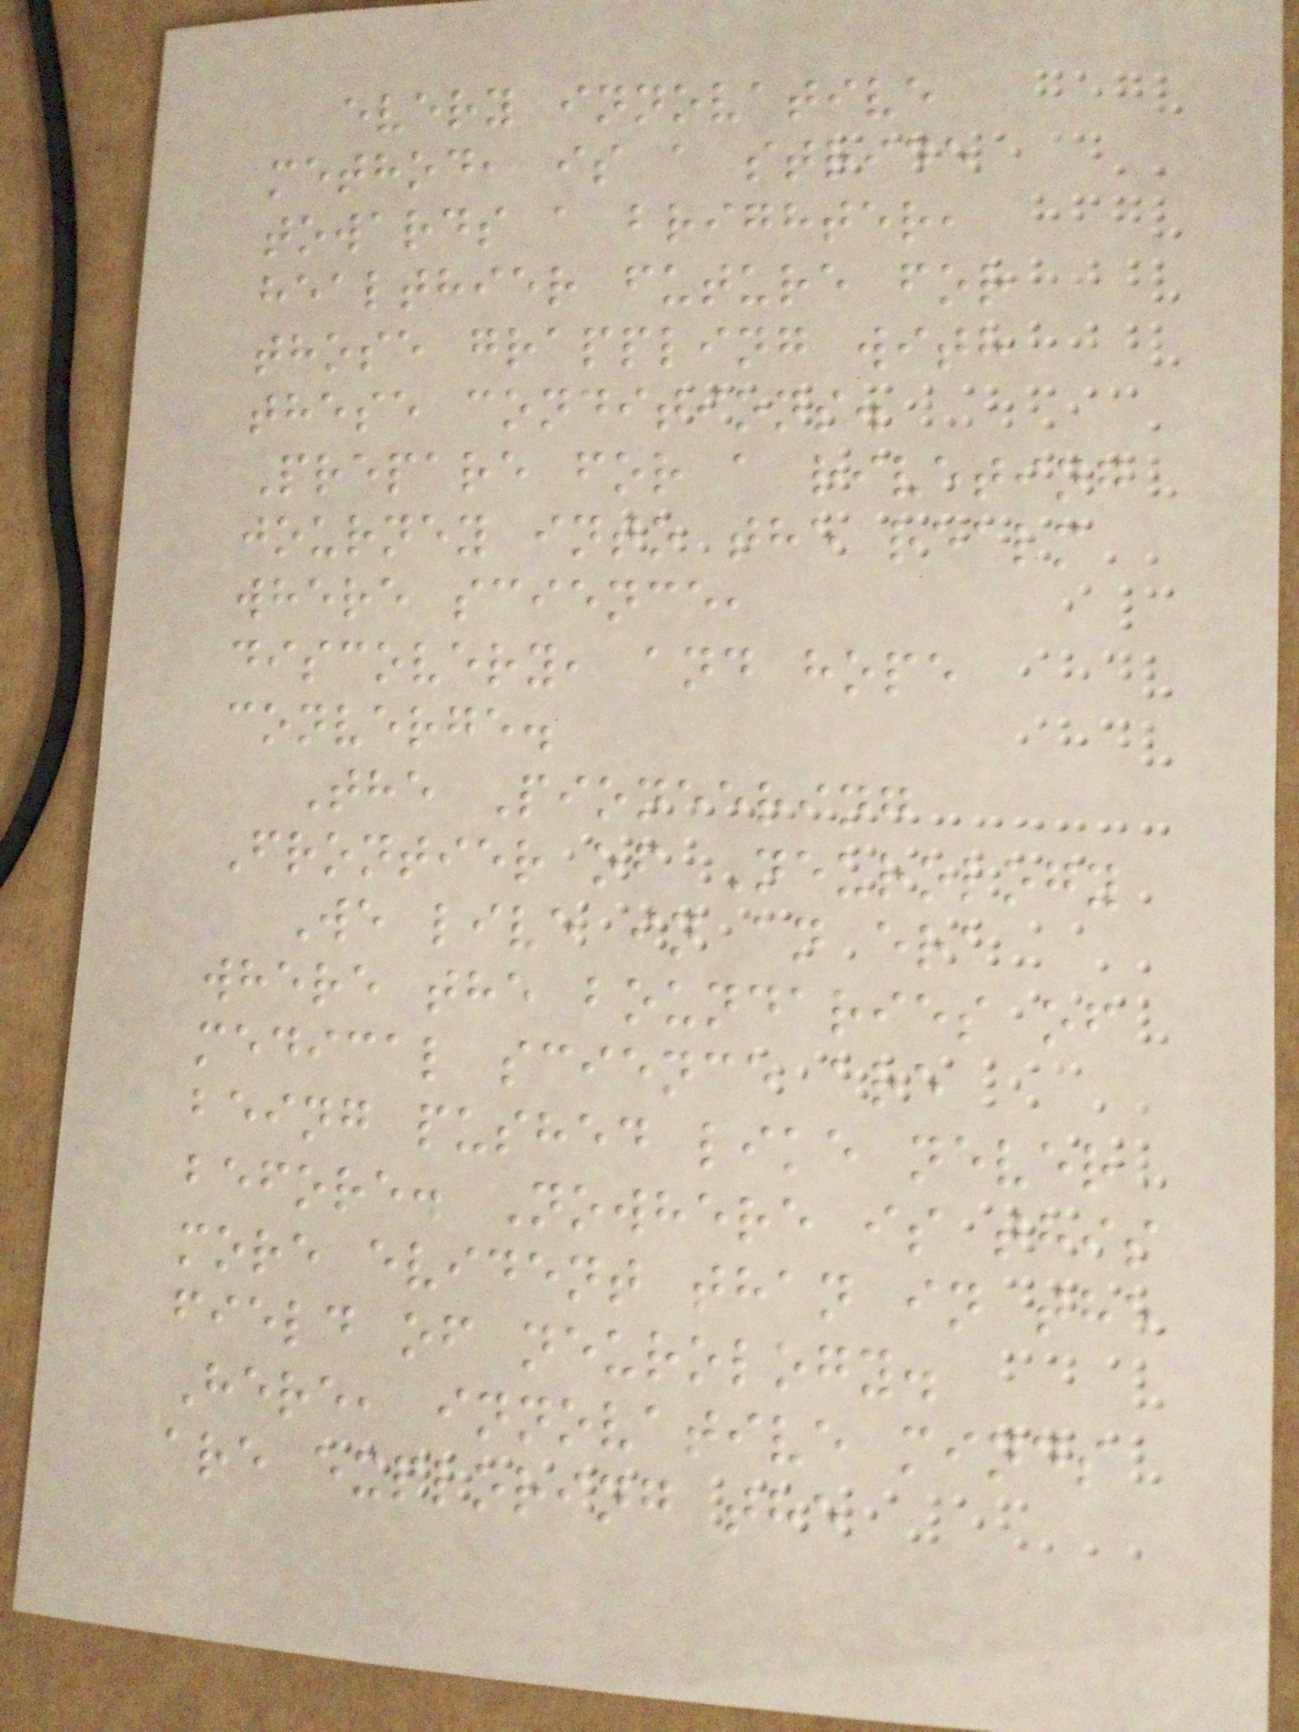every innovative
method, is a stride
towards a brighter,
healthier future for
those grappling with
these conditions.
Prepare for a riveting
journey into the realm
where science,
discovery, and hope
converge.
The Pioneering
Frontier of Neurology
We live in an era
where the boundaries of
medical science are
being pushed like never
before. Nowhere is this
more evident than in the
field of neurology.
Here, innovative minds
are exploring the
